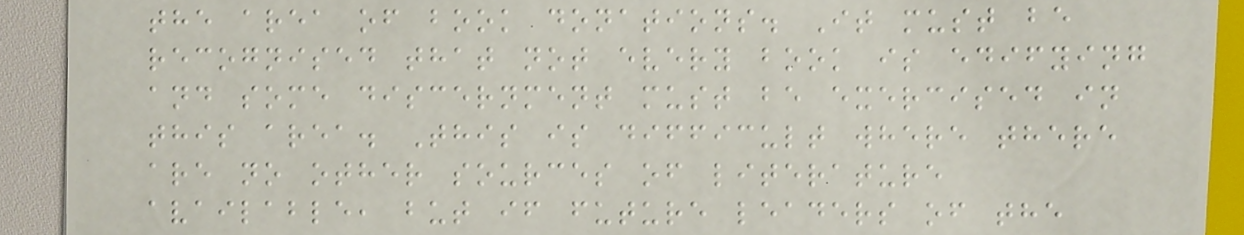the area of book donations. It must be
recognised that not every book is edifying
and some discernment must be exercised in
this area. This is difficult where there
are no other sources of literature
available, but if future leaders of the
